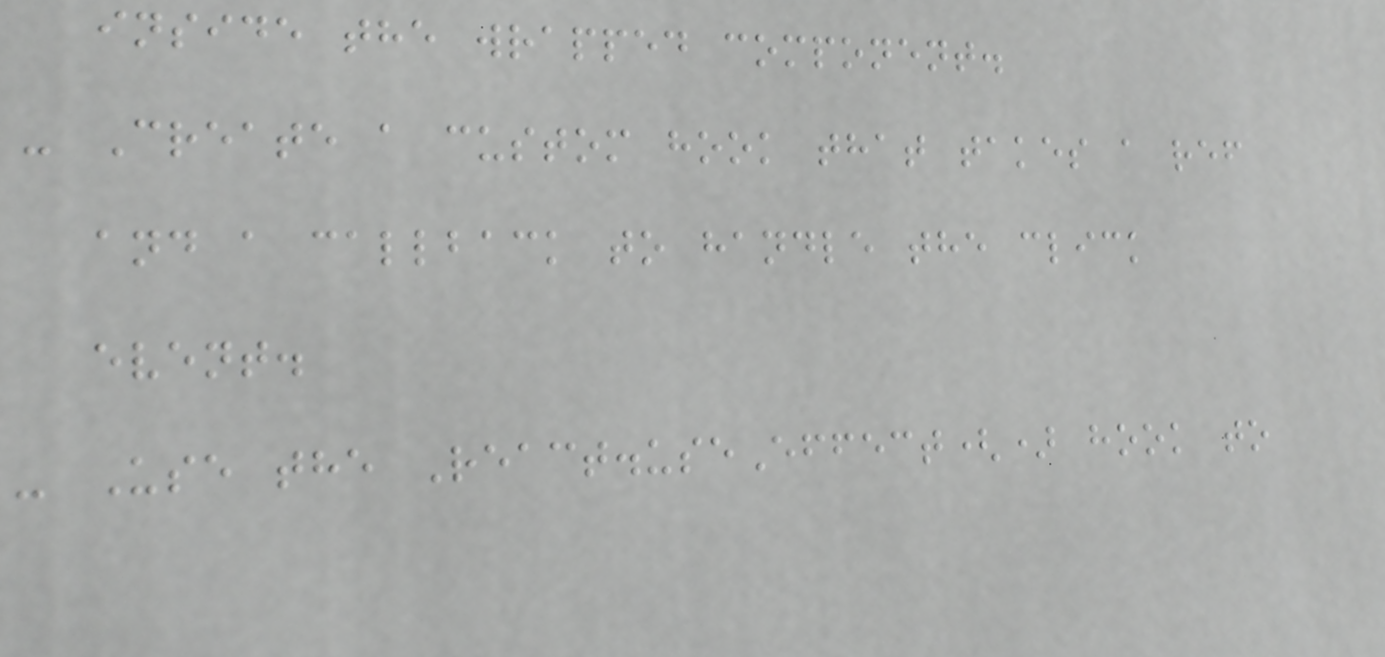inside the wrapped component.
- Create a custom hook that takes a ref
and a callback to handle the click
event.
- Use the React.useEffect() hook to
